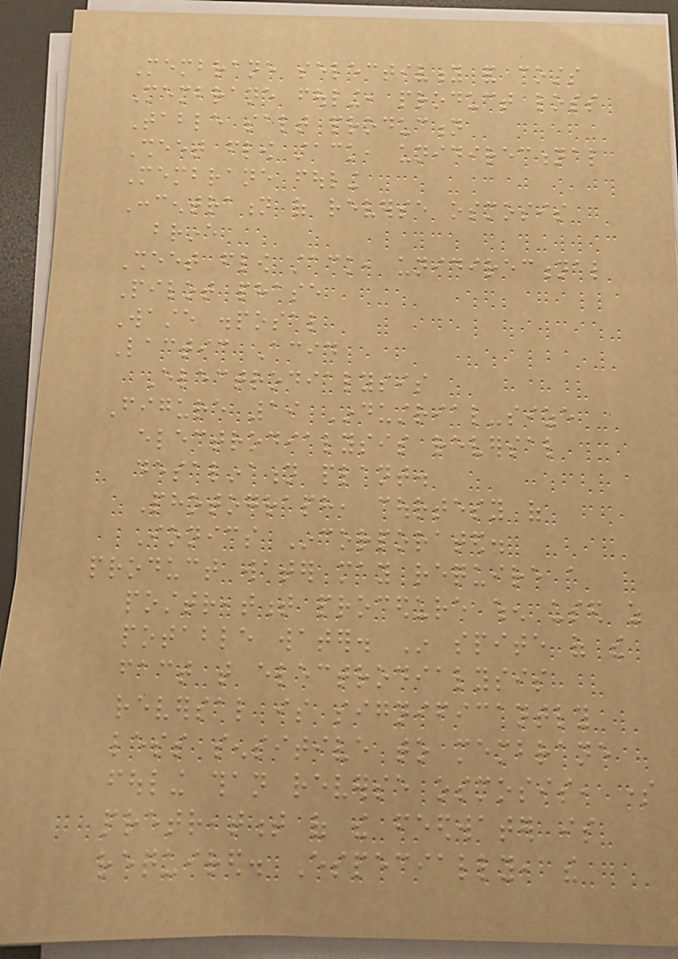Membrane selectivity and costs
Membrane fouling, product loss
Table salt production
Sheet flow stack, unidirectional
Membrane fouling
Concentration of reverse osmosis
brine
Sheet flow stack, unidirectional
Pilot phase
Waste disposal
Lactic Acid
Electrodialysis
Figure 19 Industrial-size
electrodialysis reversal
desalination plant.
Photograph, courtesy of
Ionics Incorporated.
product water may require a
posttreatment procedure when used as
potable water. In spite of the
fact that electrodialysis
reversal is significantly
less sensitive to membrane
fouling than reverse osmosis, some
pretreatment of the feedwater is
required. Especially, the
